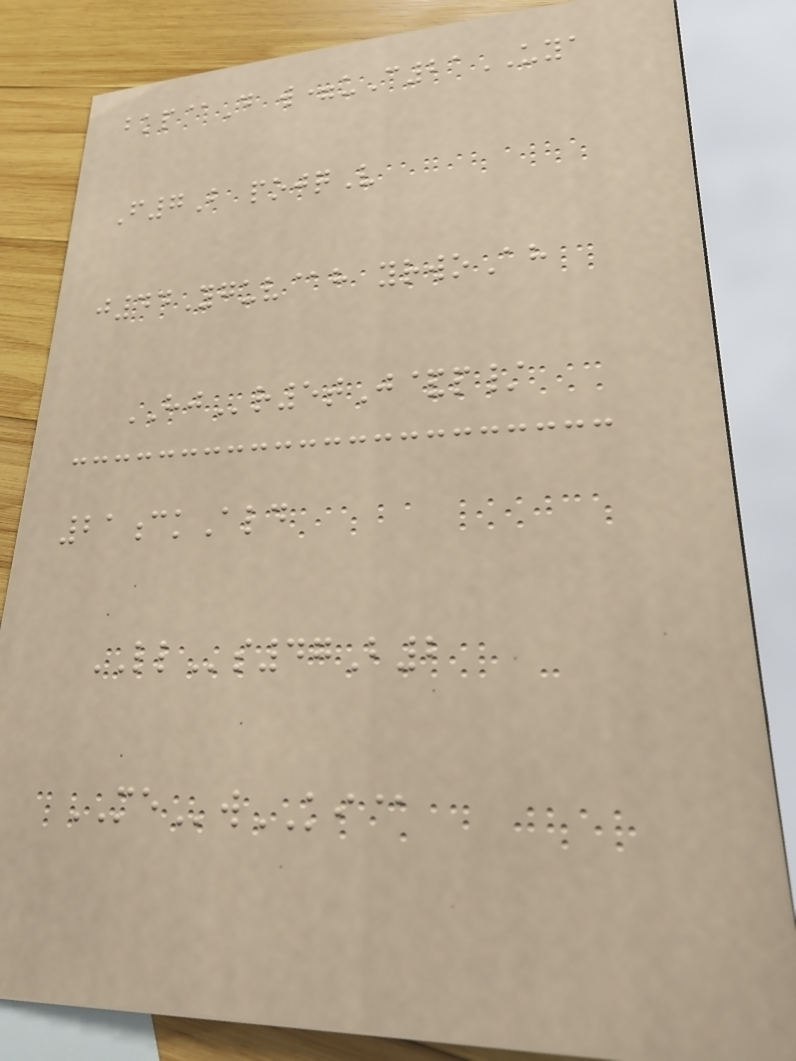bkp@D w=uC21UYA
F7B pojqV
j44Yguv@h yrwoAh
HJr5tJ&p/
21ckAld
LLs47B2
MEwKI@
